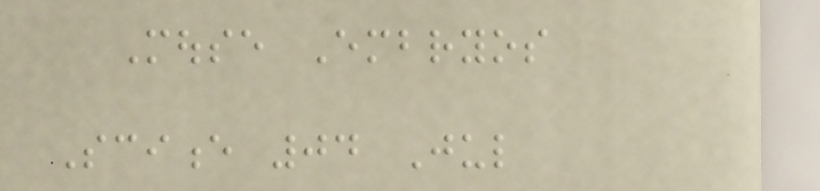Mouse Embryos
Science 04 Jul
